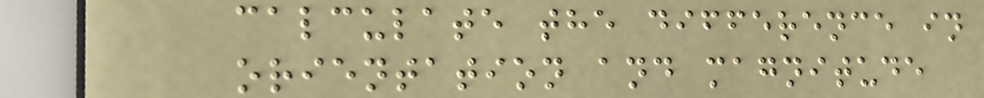calculate the difference in
orientation and magnitude
